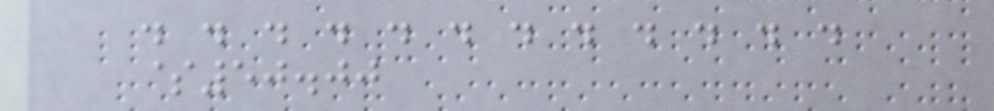. . . . . . . . . . . .
$50.00
